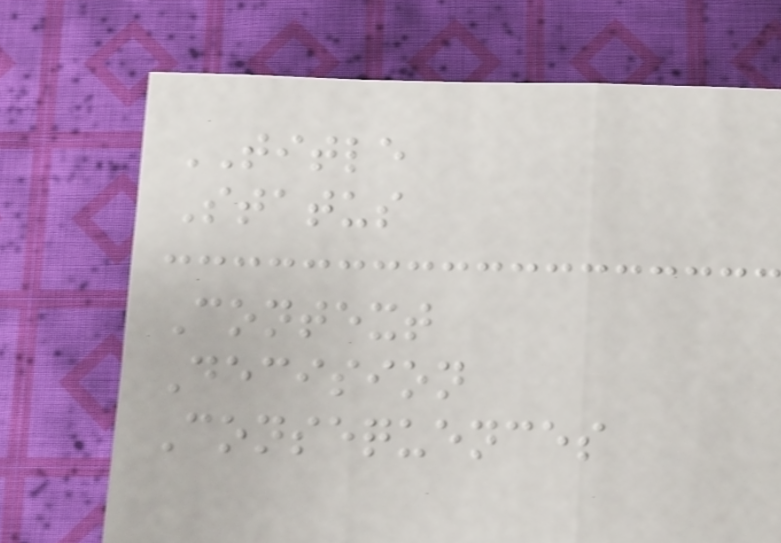TITLE
Status
Context
Decision
Consequences
